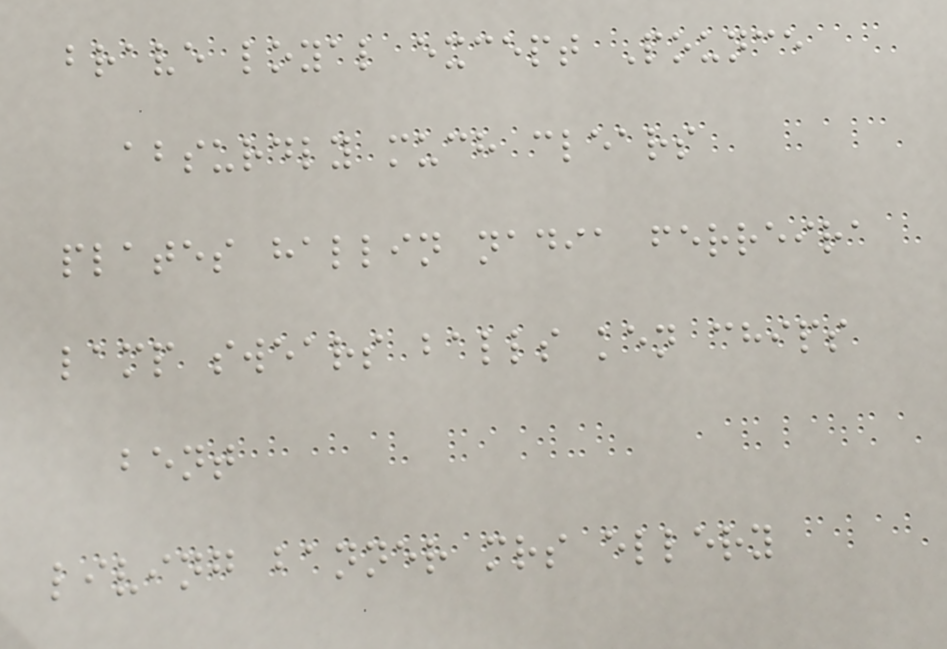brave loyal except Pounce
absurdly much clears
plates hallin nadia ferreira
lamp swears balls ken chips
bent
living banner mrs ellery
